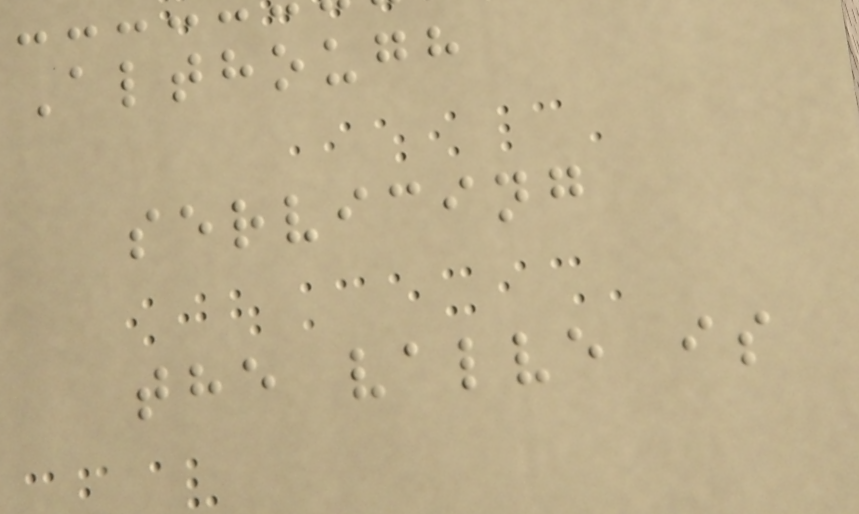Although
servicing
the valve is
